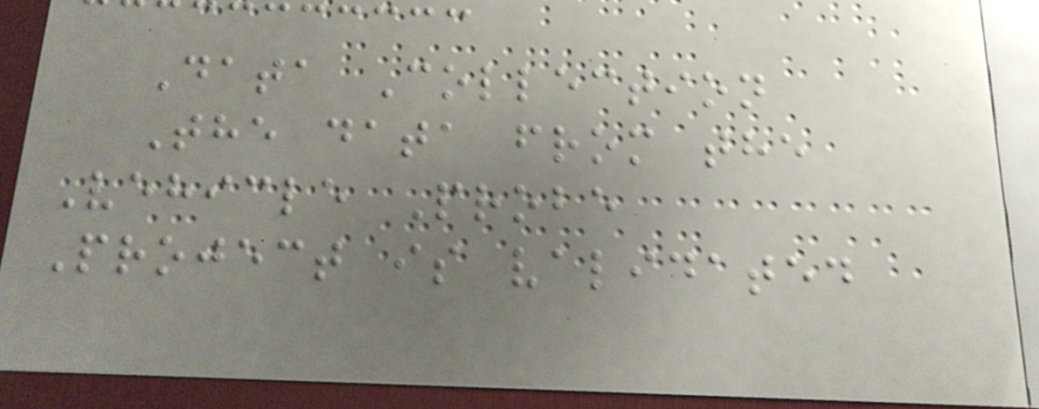Data Collection
The data from the
Vehicle Probe
Project is validated
